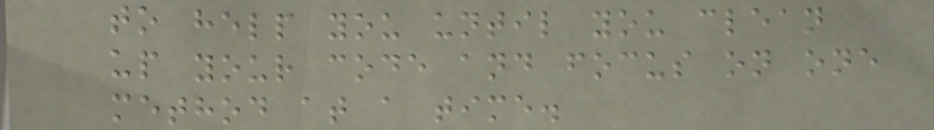to help you until you clean
up your code and focus on one
method at a time.
